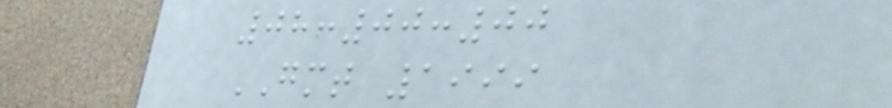08:00:00
GMT 1999
